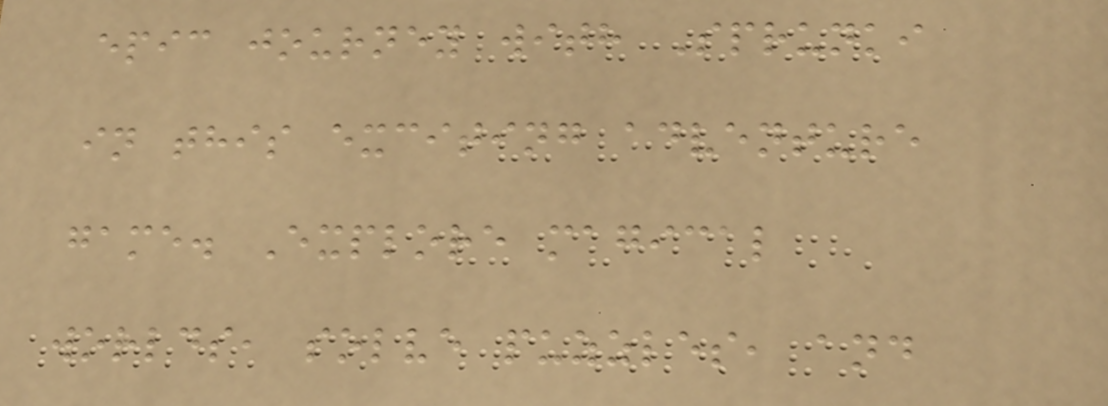epic journey with Sprunki
in this exciting adventure
game. Explore magical
worlds, solve puzzles, and
